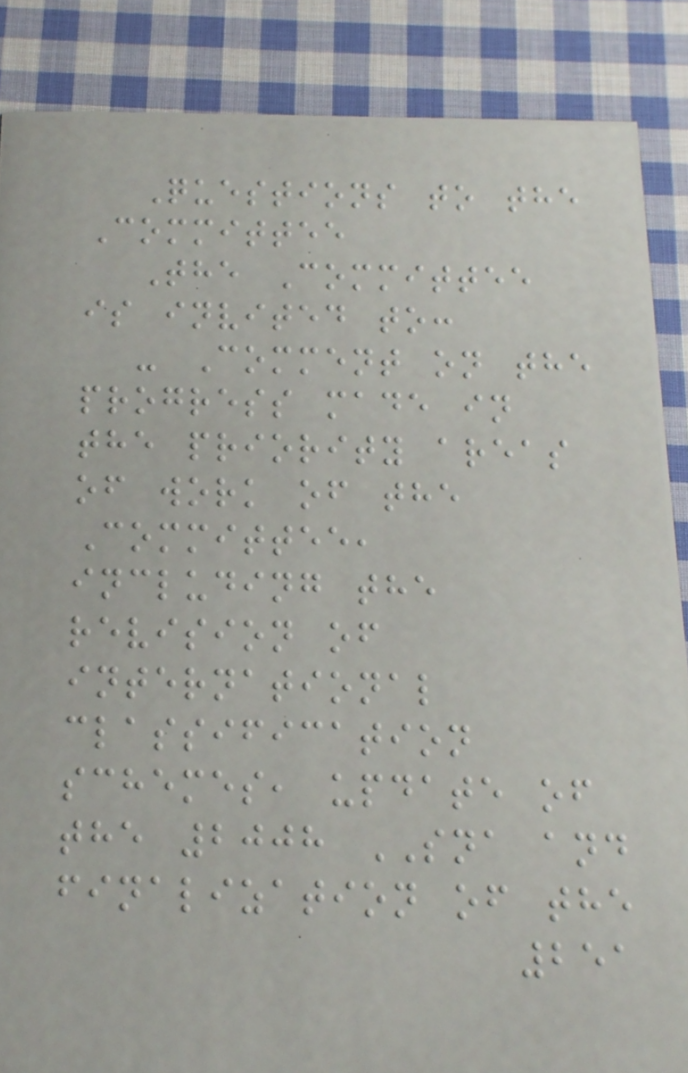Questions to the
Committee
The Committee
is invited to:
- Comment on the
progress made in
the priority areas
of work of the
Committee,
including the
revision of
international
classification
schemes, update of
the 2008 SNA and
finalization of the
251
